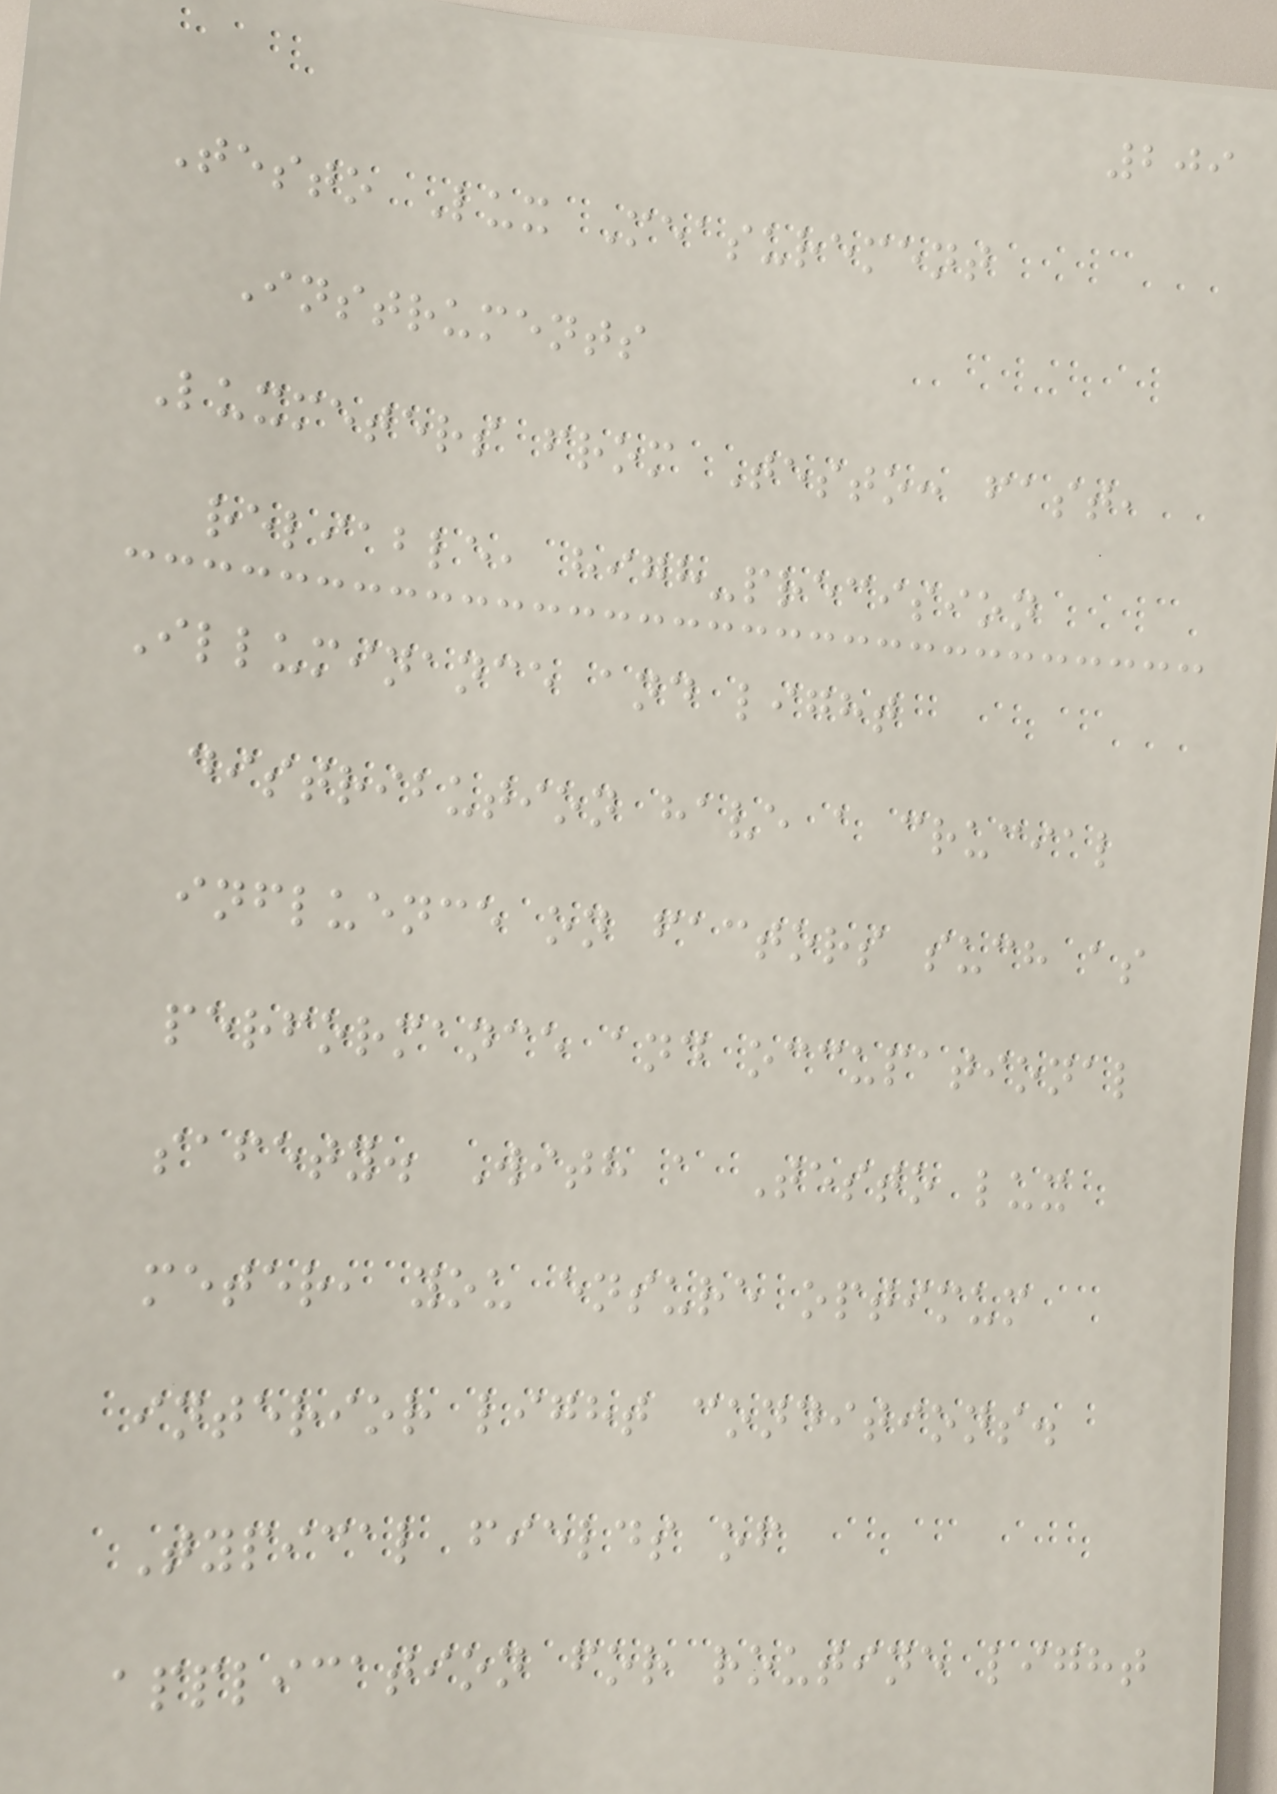209
Testo Lux Measurement
Instruments
Luxmeters from Testo: fast,
reliable, high-precision
Illuminance and light
distribution have a crucial
influence on factors such as
performance and occupational
safety. With a Testo lux
meter, you ensure optimum
interior light conditions.
Typical fields of
application for routine light
